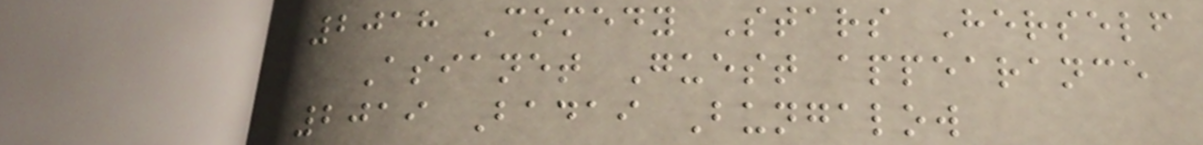2018 Comedy Stars Herself
Asianet Guest appearance
2019 Badai Bungalow
